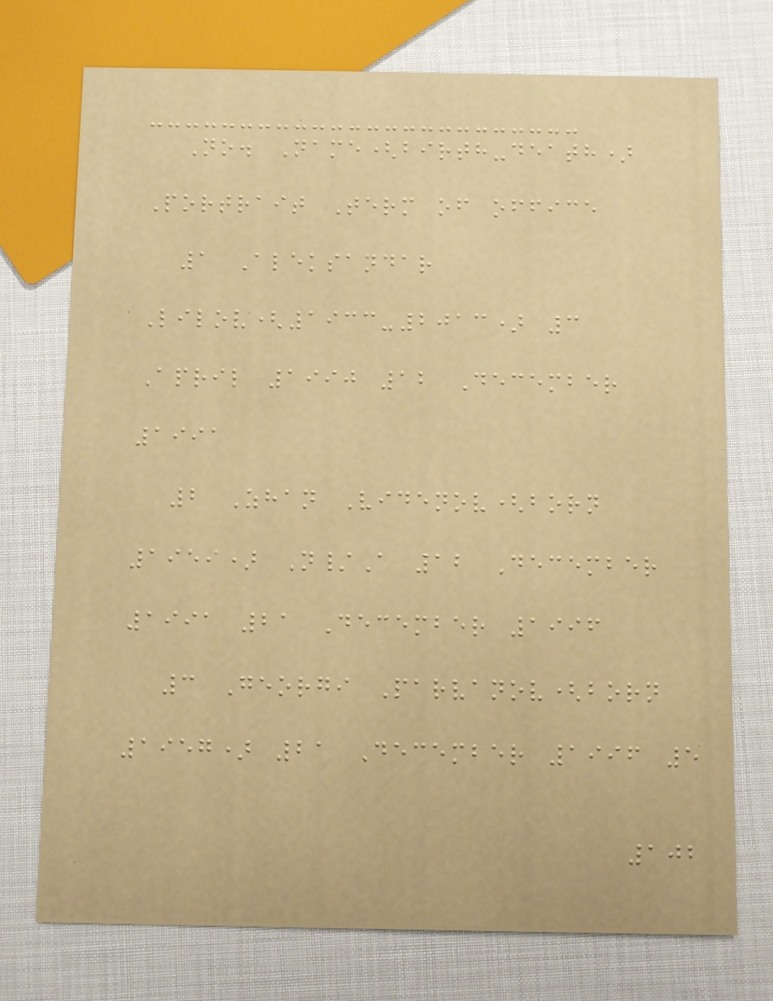No. Name(birth-death)
Portrait Term of office
1 Aleksandar
Lilov(1933-2013) 3
April 1990 12 December
1991
2 Zhan Videnov(born
1959) N/A 12 December
1991 21 December 1996
3 Georgi Parvanov(born
1957) 21 December 1996 5
102
